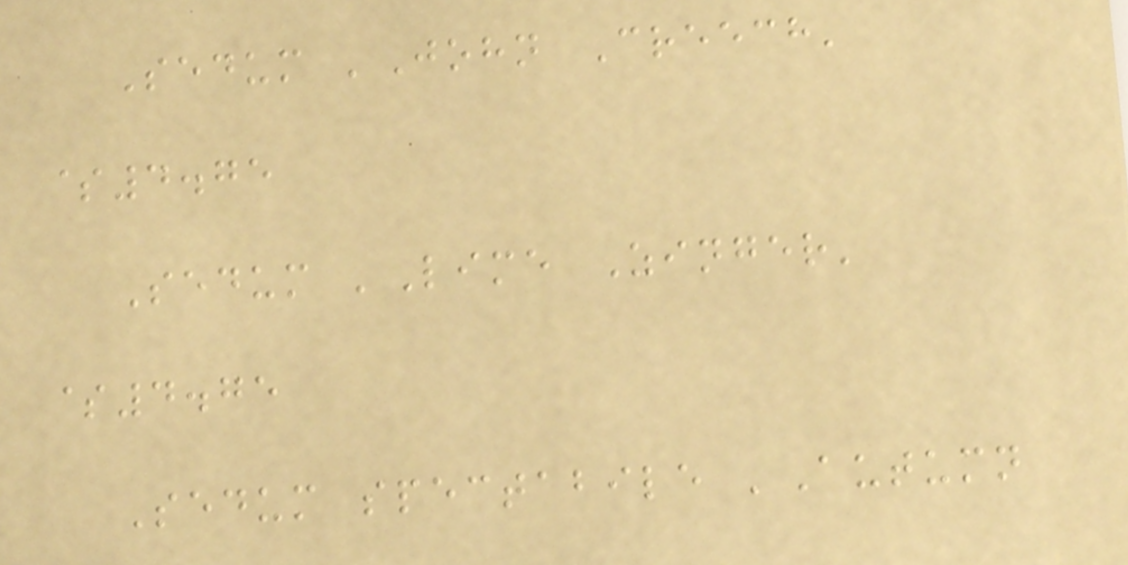Sedum 'John Creech'
$4.75
Sedum 'Lime Zinger'
$4.75
Sedum spectabile 'Autumn
